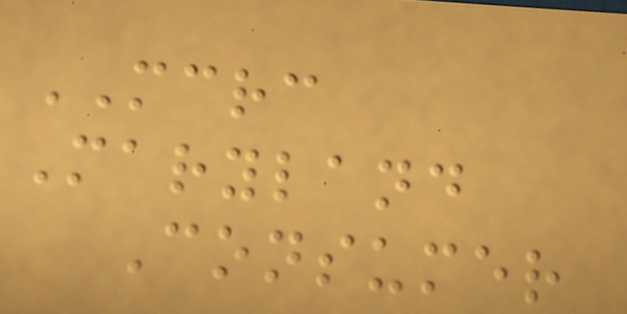MCRC
Maryland
Consumer
